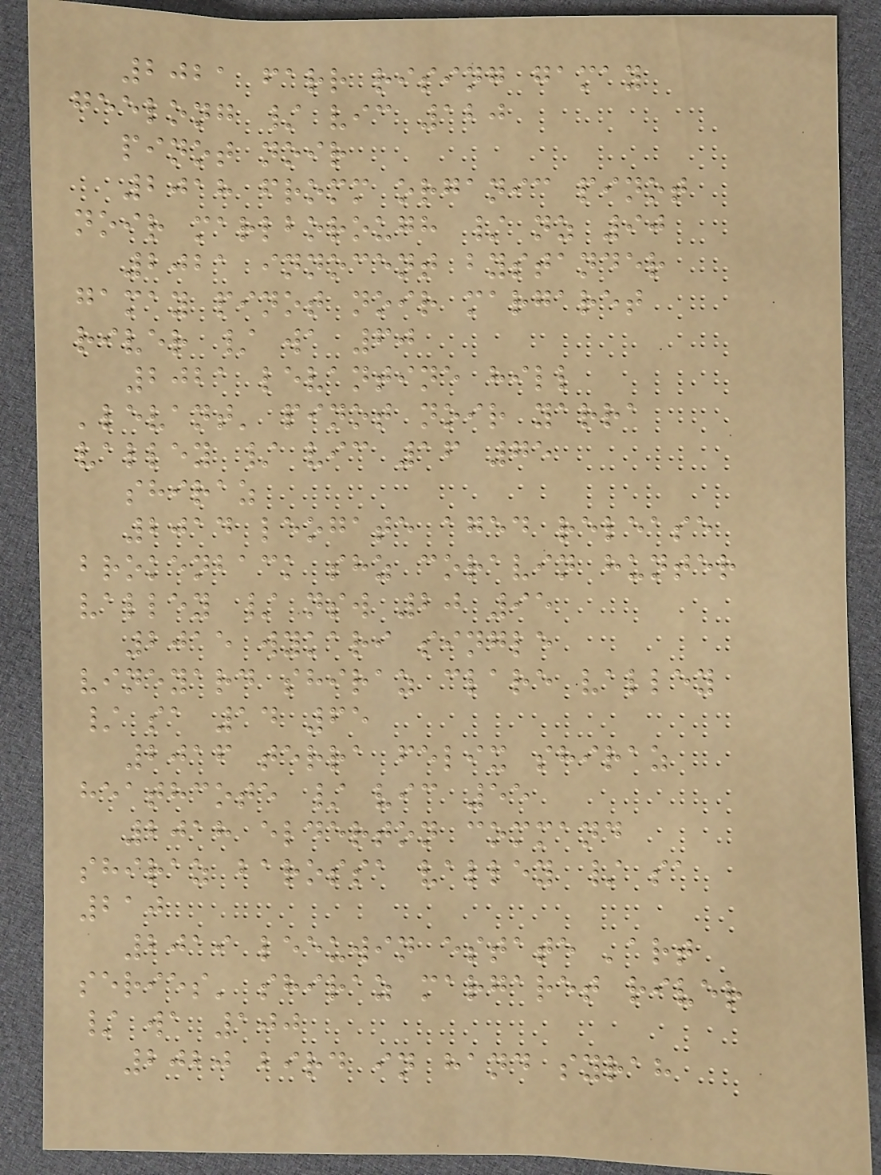2021 farr rising gamay
geelong / vic 120
pinot noir
2018 fromm organic pinot
noir marlborough / nz 90
2021 innocent bystander
gamay pinot noir margaret
river / wa 60
2021 levantine hill
'levant' pinot noir yarra
valley / vic 16 75
shiraz
2014 leogate aged release
brokenback shz coravin hunter
valley / nsw 20 95
2015 wykari single
vineyard shiraz clare valley
/ sa 14 65
2016 terra felix shiraz
heathcote / vic 55
2018 elderton command
shiraz barossa valley / sa
210
2019 leeuwin estate 'art
series' shiraz margaret river
/ wa 100
2020 bird in hand syrah
